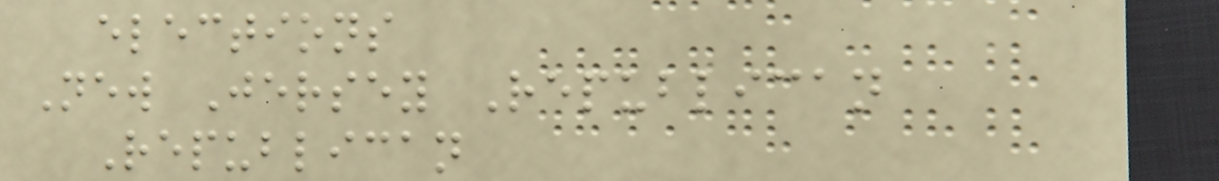elections
New Jersey Republican
Republican
